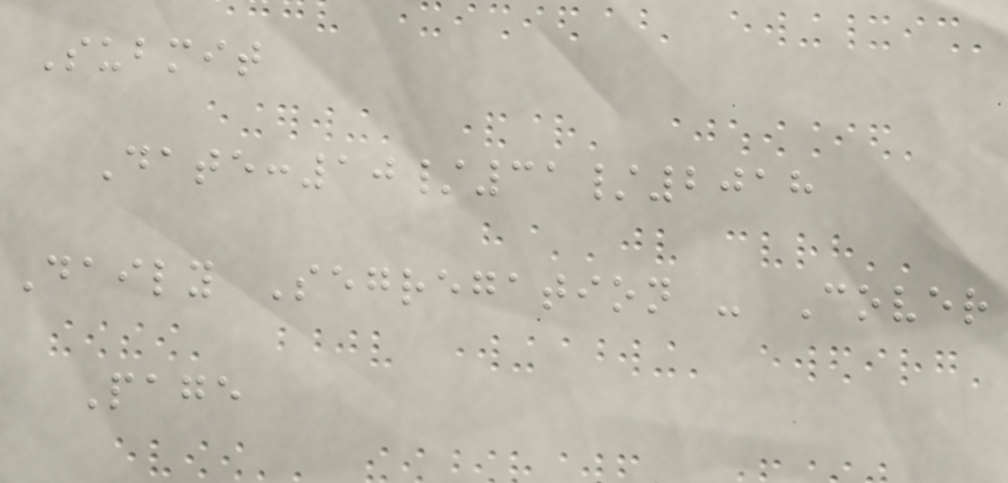Submit
Date:10/31/2018
Daily Segregation - Cover
Page
